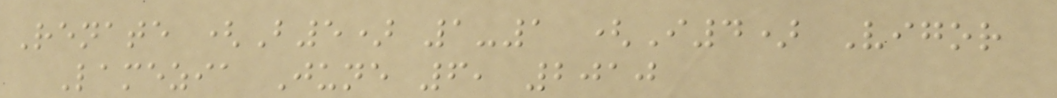Renate (B5) 1-1 (I4) Vigor
Lamezia June 6, 2010
